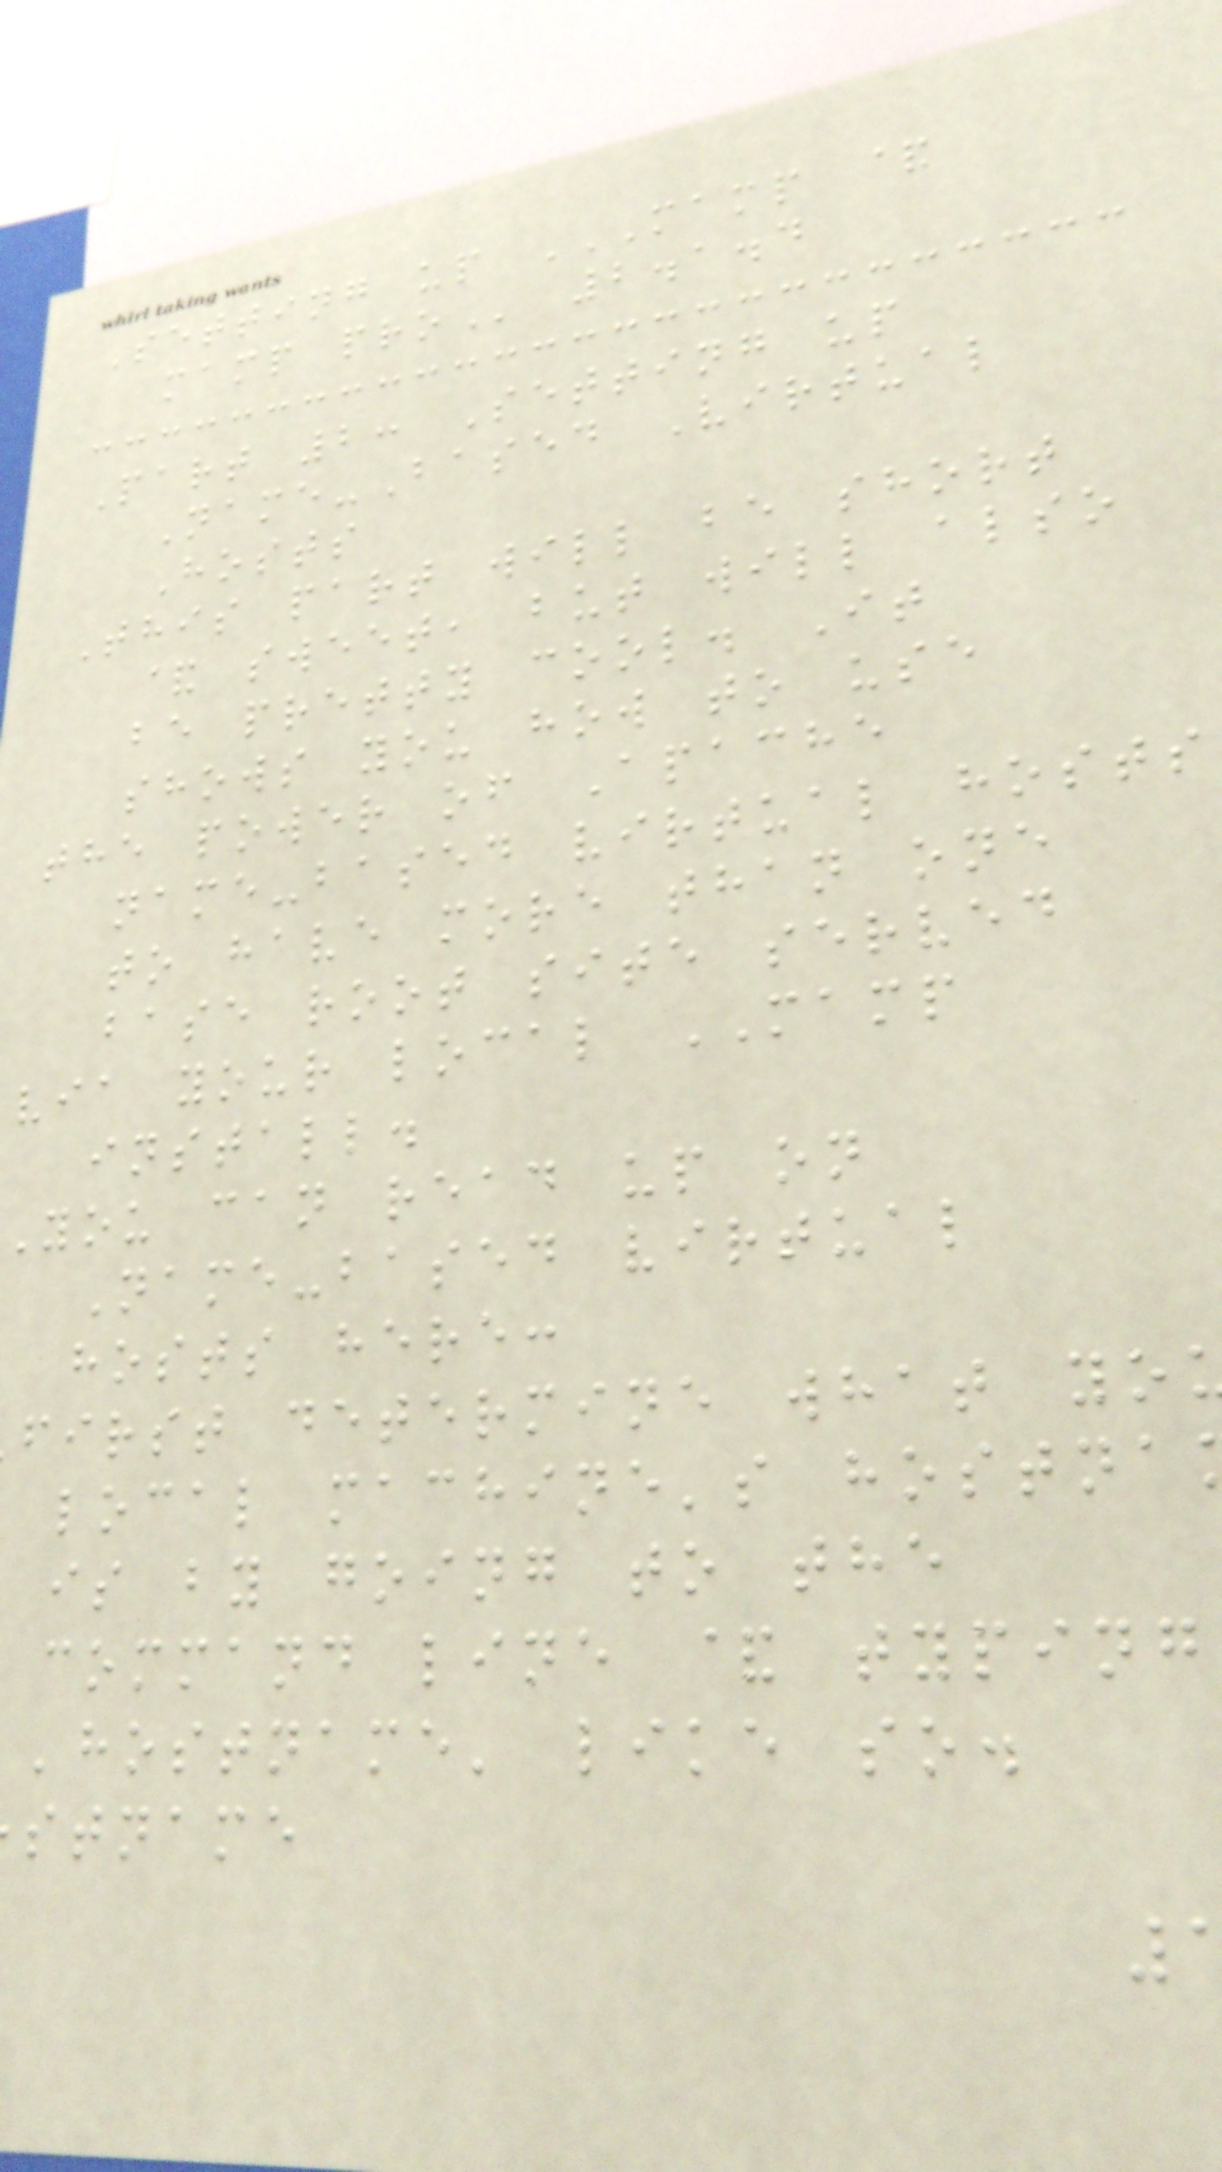Setting up MAMP &
Part 2: Setting up
Name-Based Virtual
Hosts
This part will be short
& sweet, but will also
be pretty cool. It
shows you how to use
the power of Apache
name-based virtual hosts
to have more than one
base root site served
via your local MAMP
install.
You can read up on
Name-based virtual
hosts here:
first determine what yo
local machine's hostna
is by going to the
command line & typing
'hostname' like so.
stname
